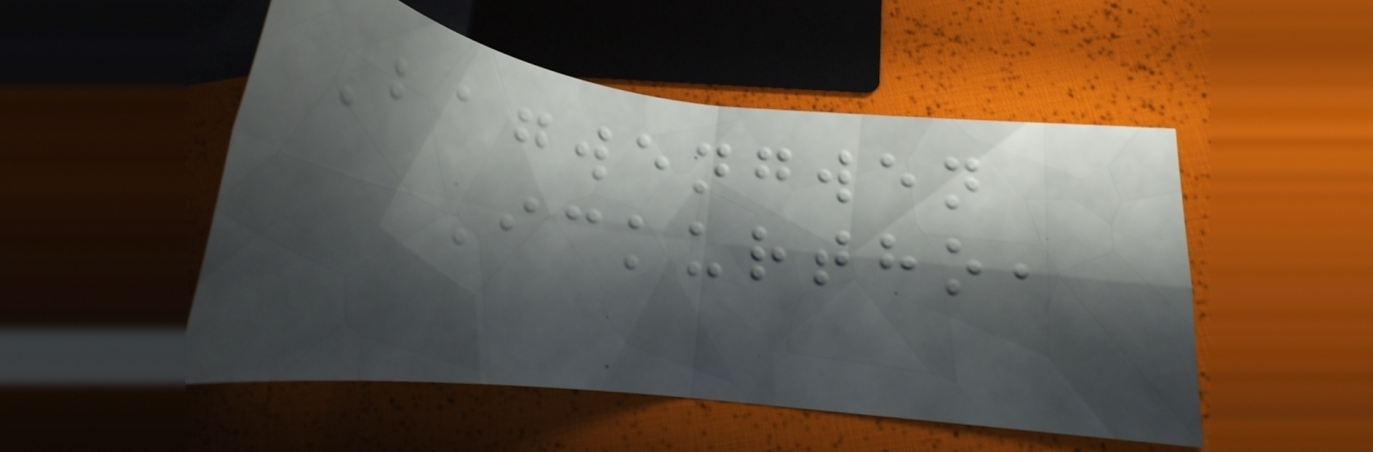Bagwengwen
Ickurtho,
